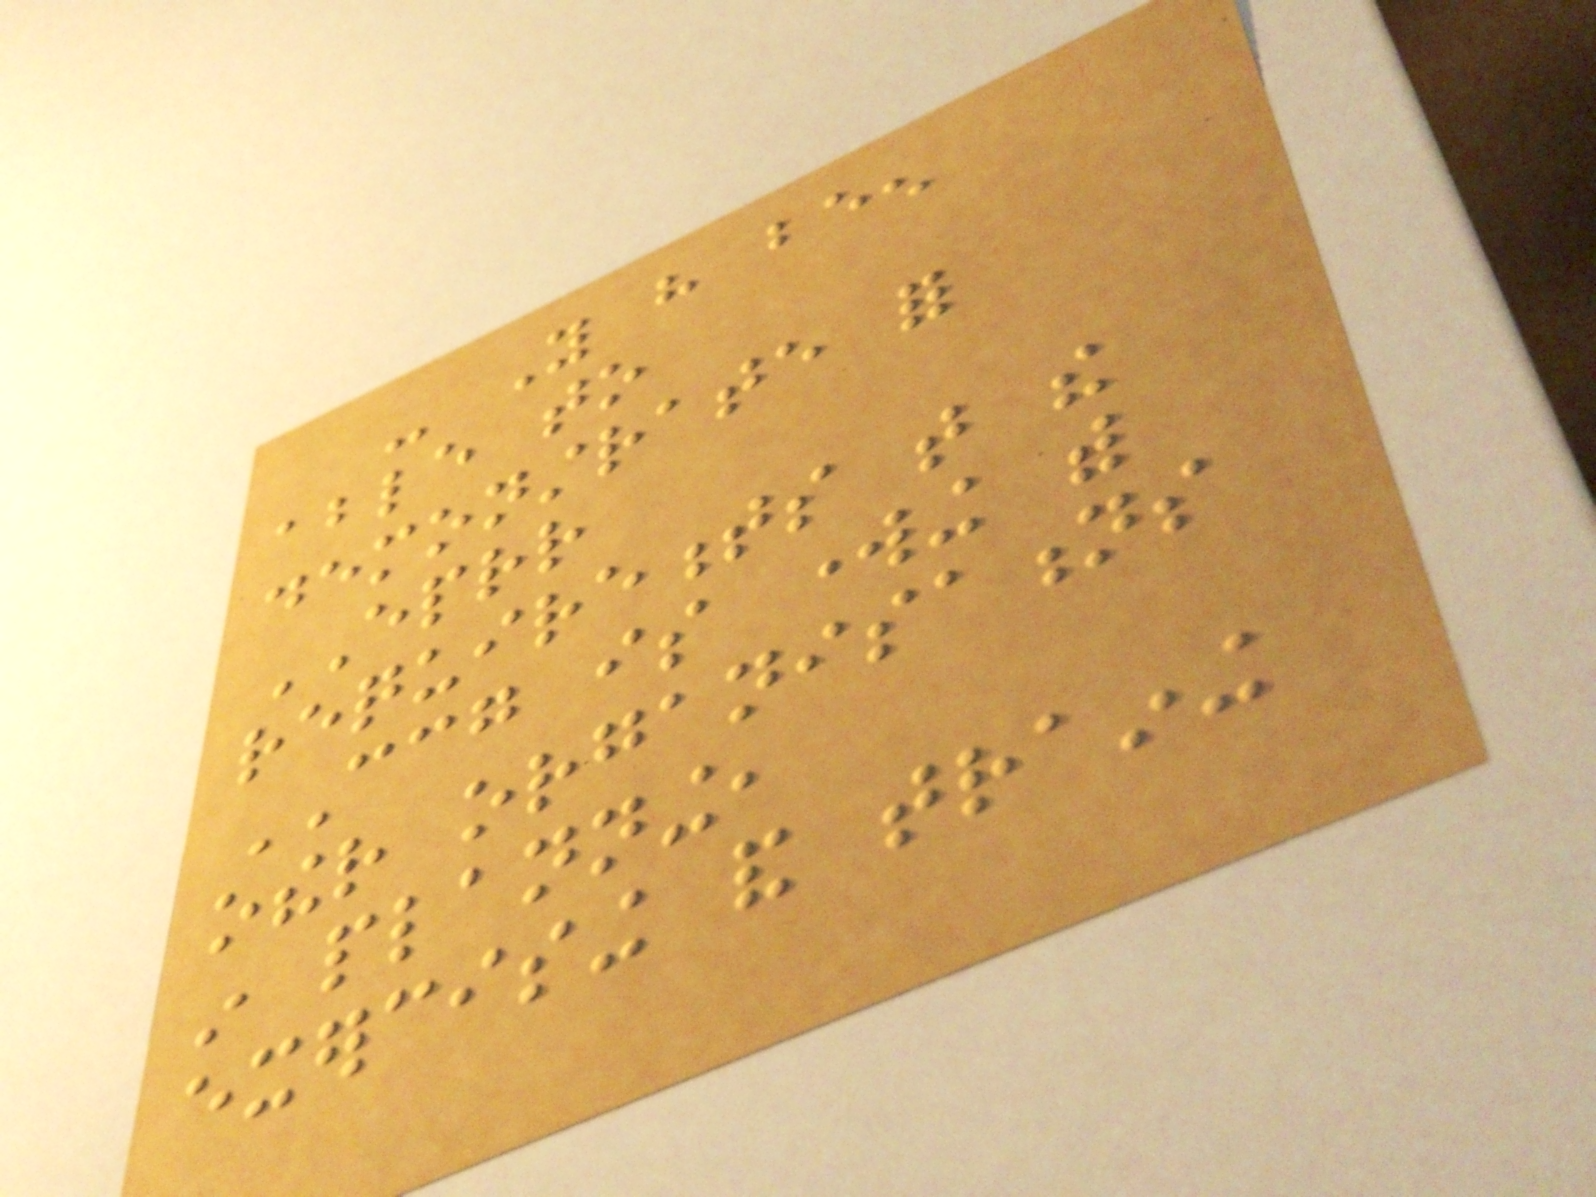- You have been
able to
demonstrate for
EPRR
requirements that the
CCG is working with
other organisations
in planning,
exercising and training
